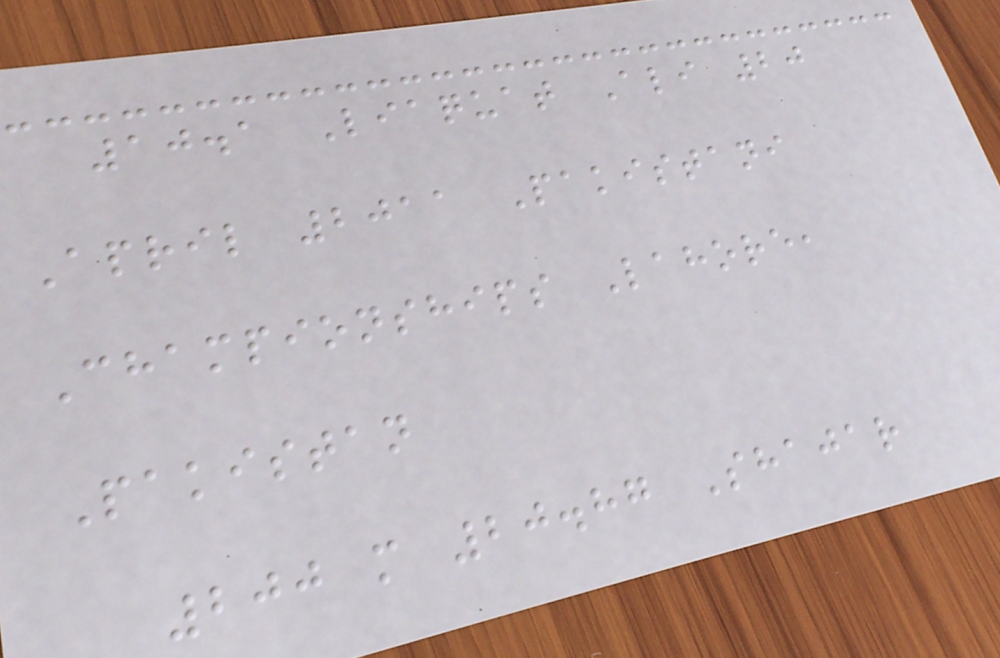10.1 Liaquat Ali 20
April 2011 Pakistani
Championships Lahore,
Pakistan
200 m 20.87 Shajar
